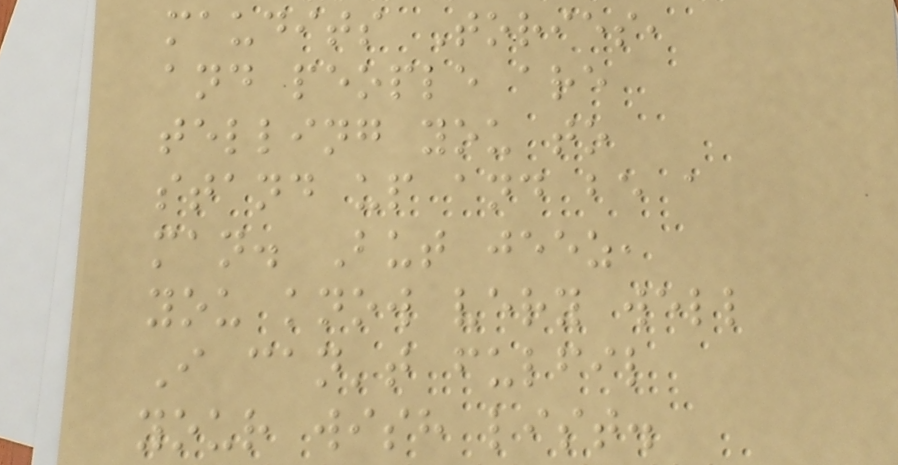maudits Tories,
and people are
telling you to
stand up and be a
man. But jeez,
you know very well
I can't fulfil
your wish list.
